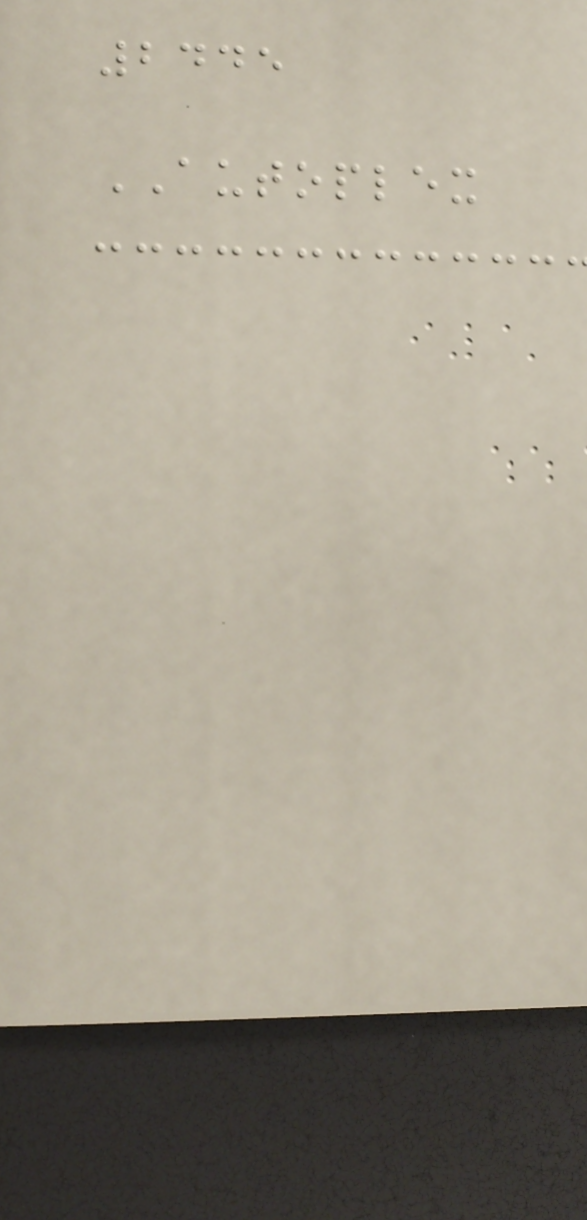2445
AUTOPLEX
